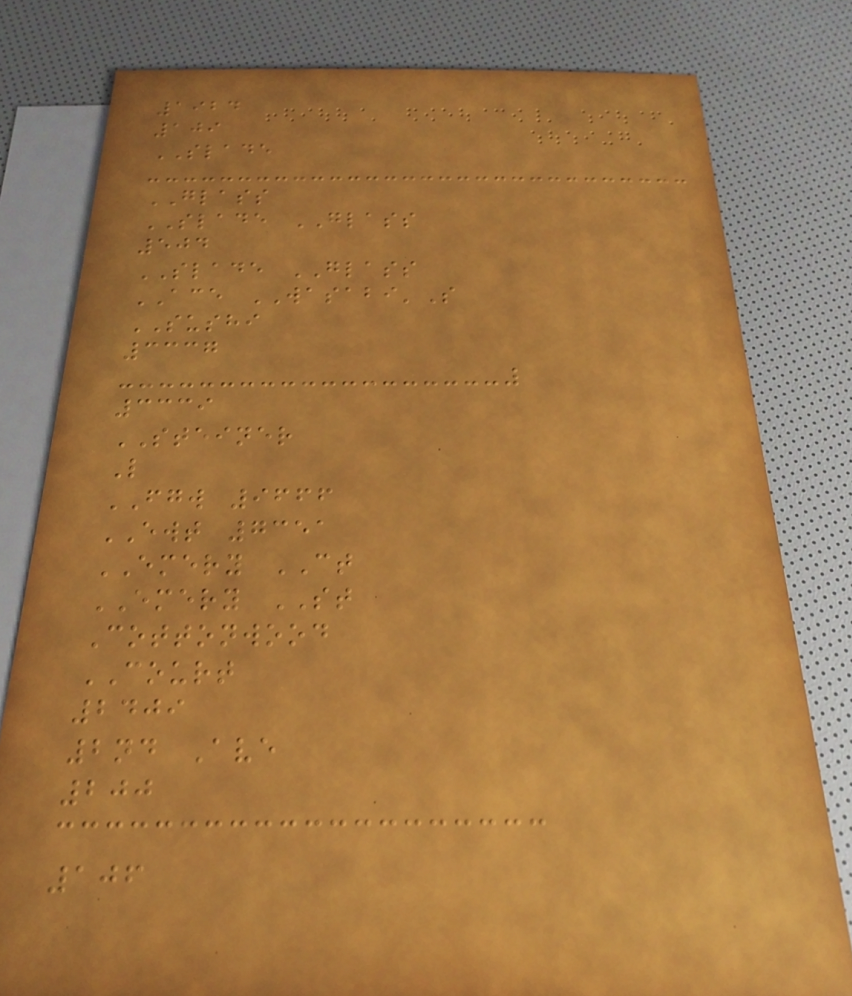1924
109
SLADE
GLASS
SLADE GLASS
504
SLADE GLASS
ACE WASABI'S
SUSHI
3337
3339
STEINER
L
FGW 9666
EWT 7351
EMERY CT
EMERY ST
Cottonwood
COURT
2409
2nd Ave
200
106
